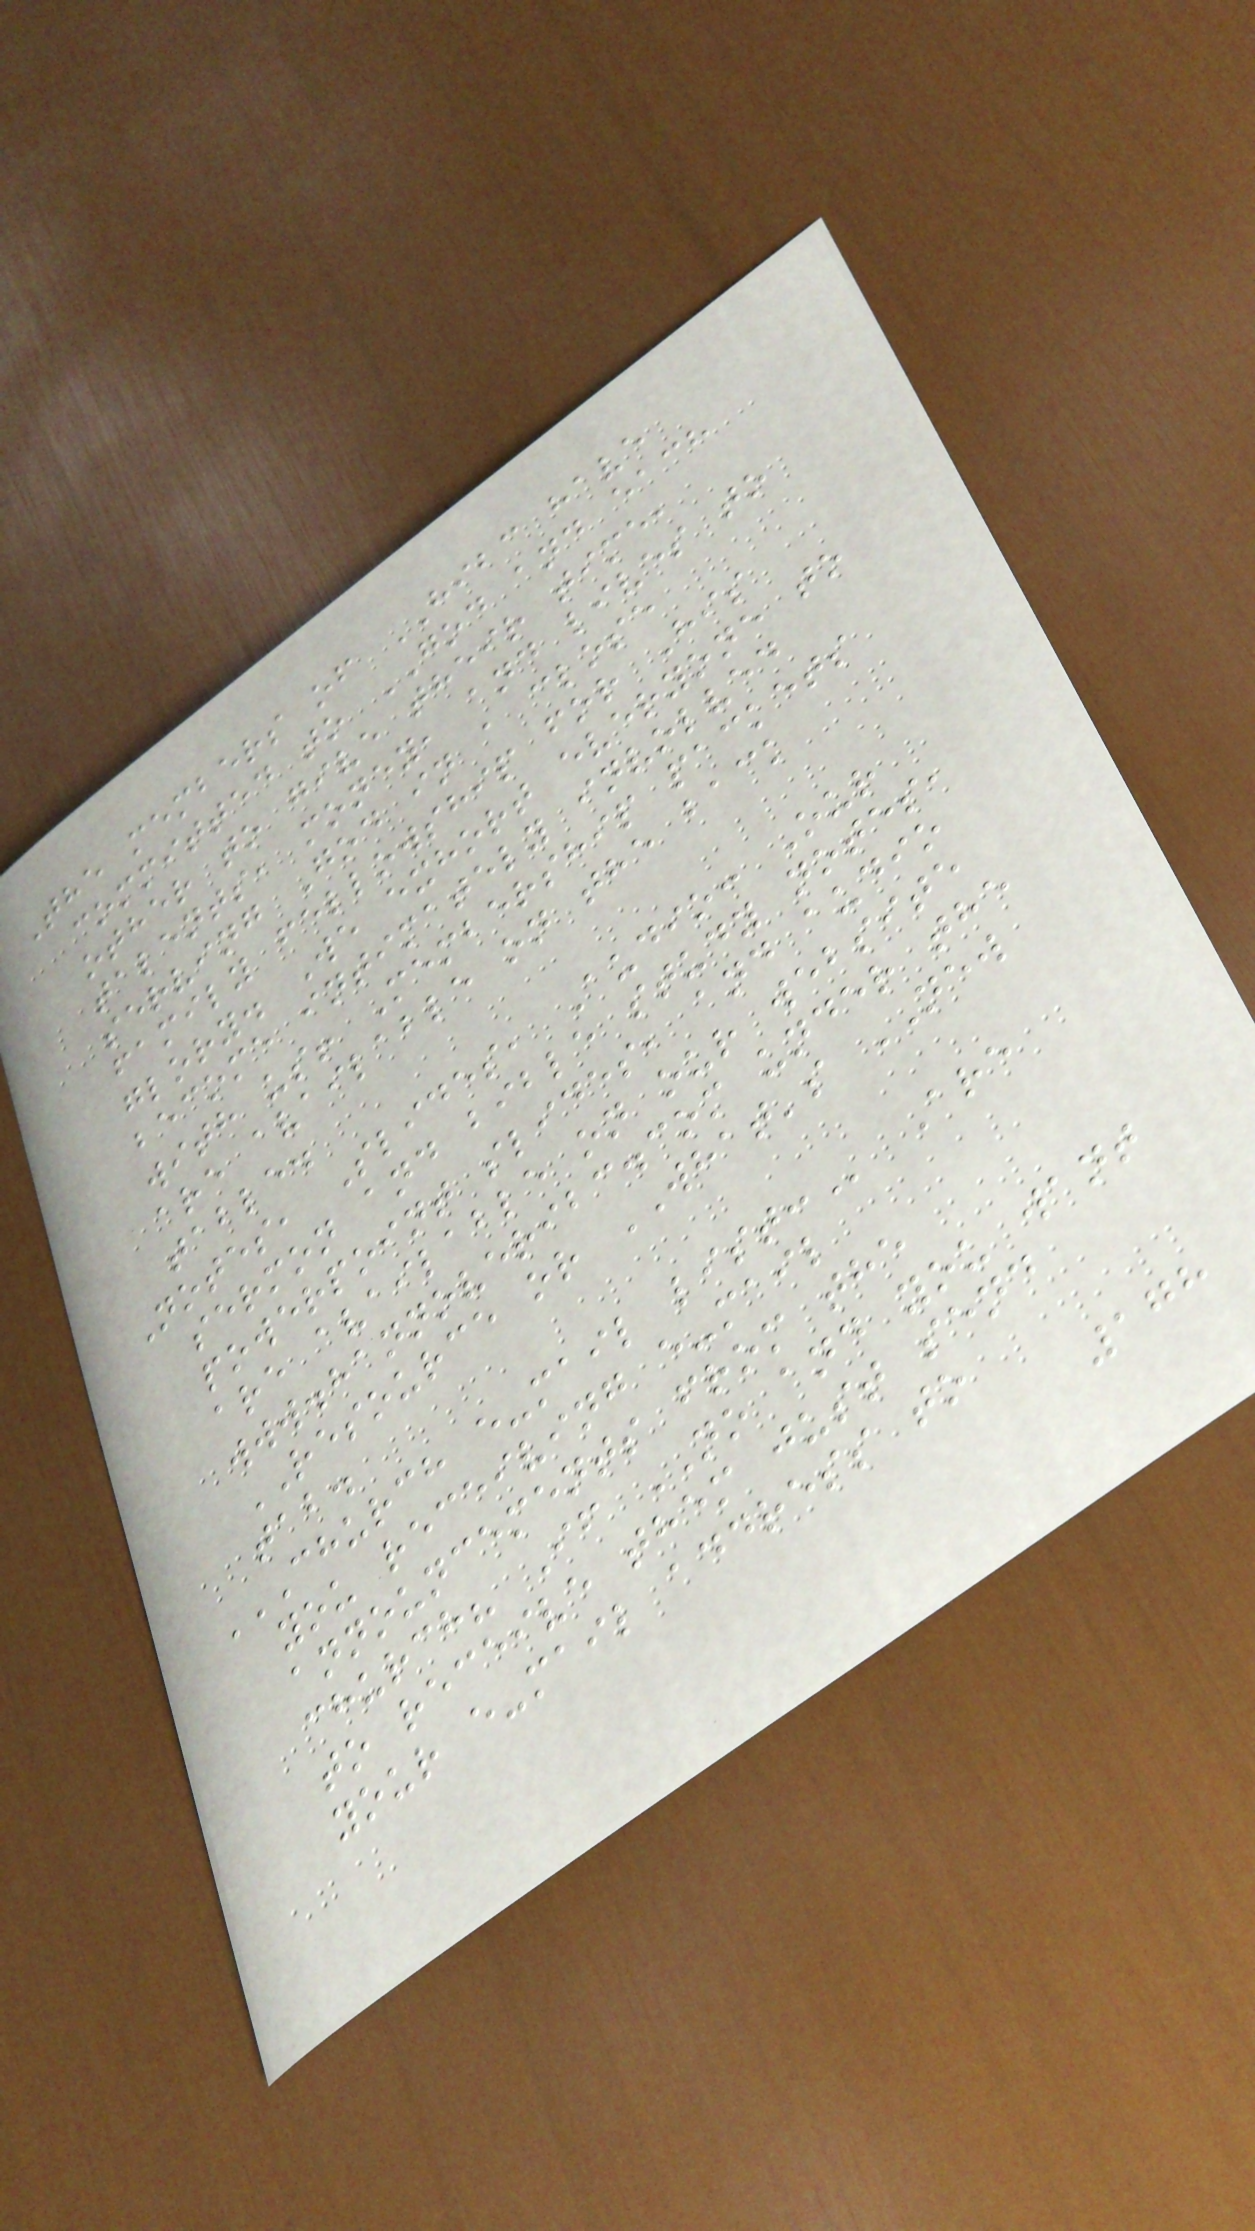The members of HIBC have
committed to GOD and each
other to give their time,
talents, money, and lives to
serving God in a close
family fellowship for His
glory. We exhort everyone to
become intimately involved
with us! Membership packets
are available on the back
table.
Notes, Slides, Audio: Our
sermon and bible study notes,
powerpoint slides, and audio
are available on our website
www.hannoveribc.com under the
RESOURCE or WHAT's NEW
tab.
CHURCH E-MAIL LIST: Are
you receiving e-mail
announcements from the
church? If NO and you want
to receive them just send
your e-mail address to
178
